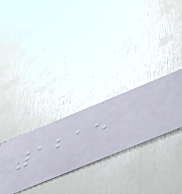1215
